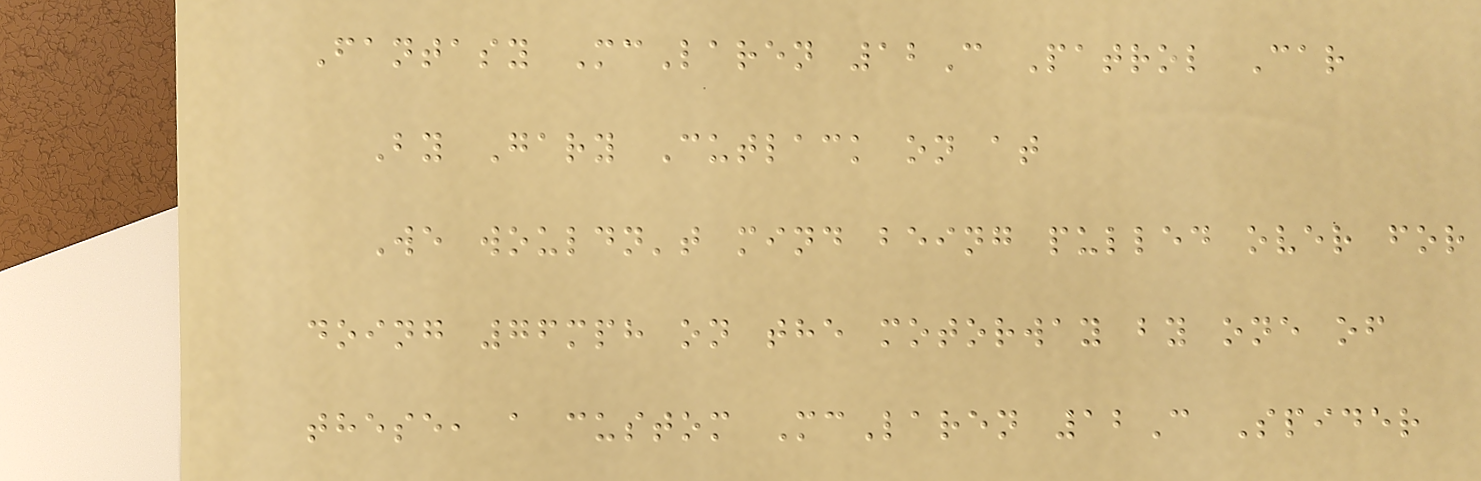Fantasy McLaren 12C Patrol Car
By Gary Cutlack on at
We wouldn't mind being pulled over for
doing 76mph on the motorway by one of
these, a custom McLaren 12C Spider
